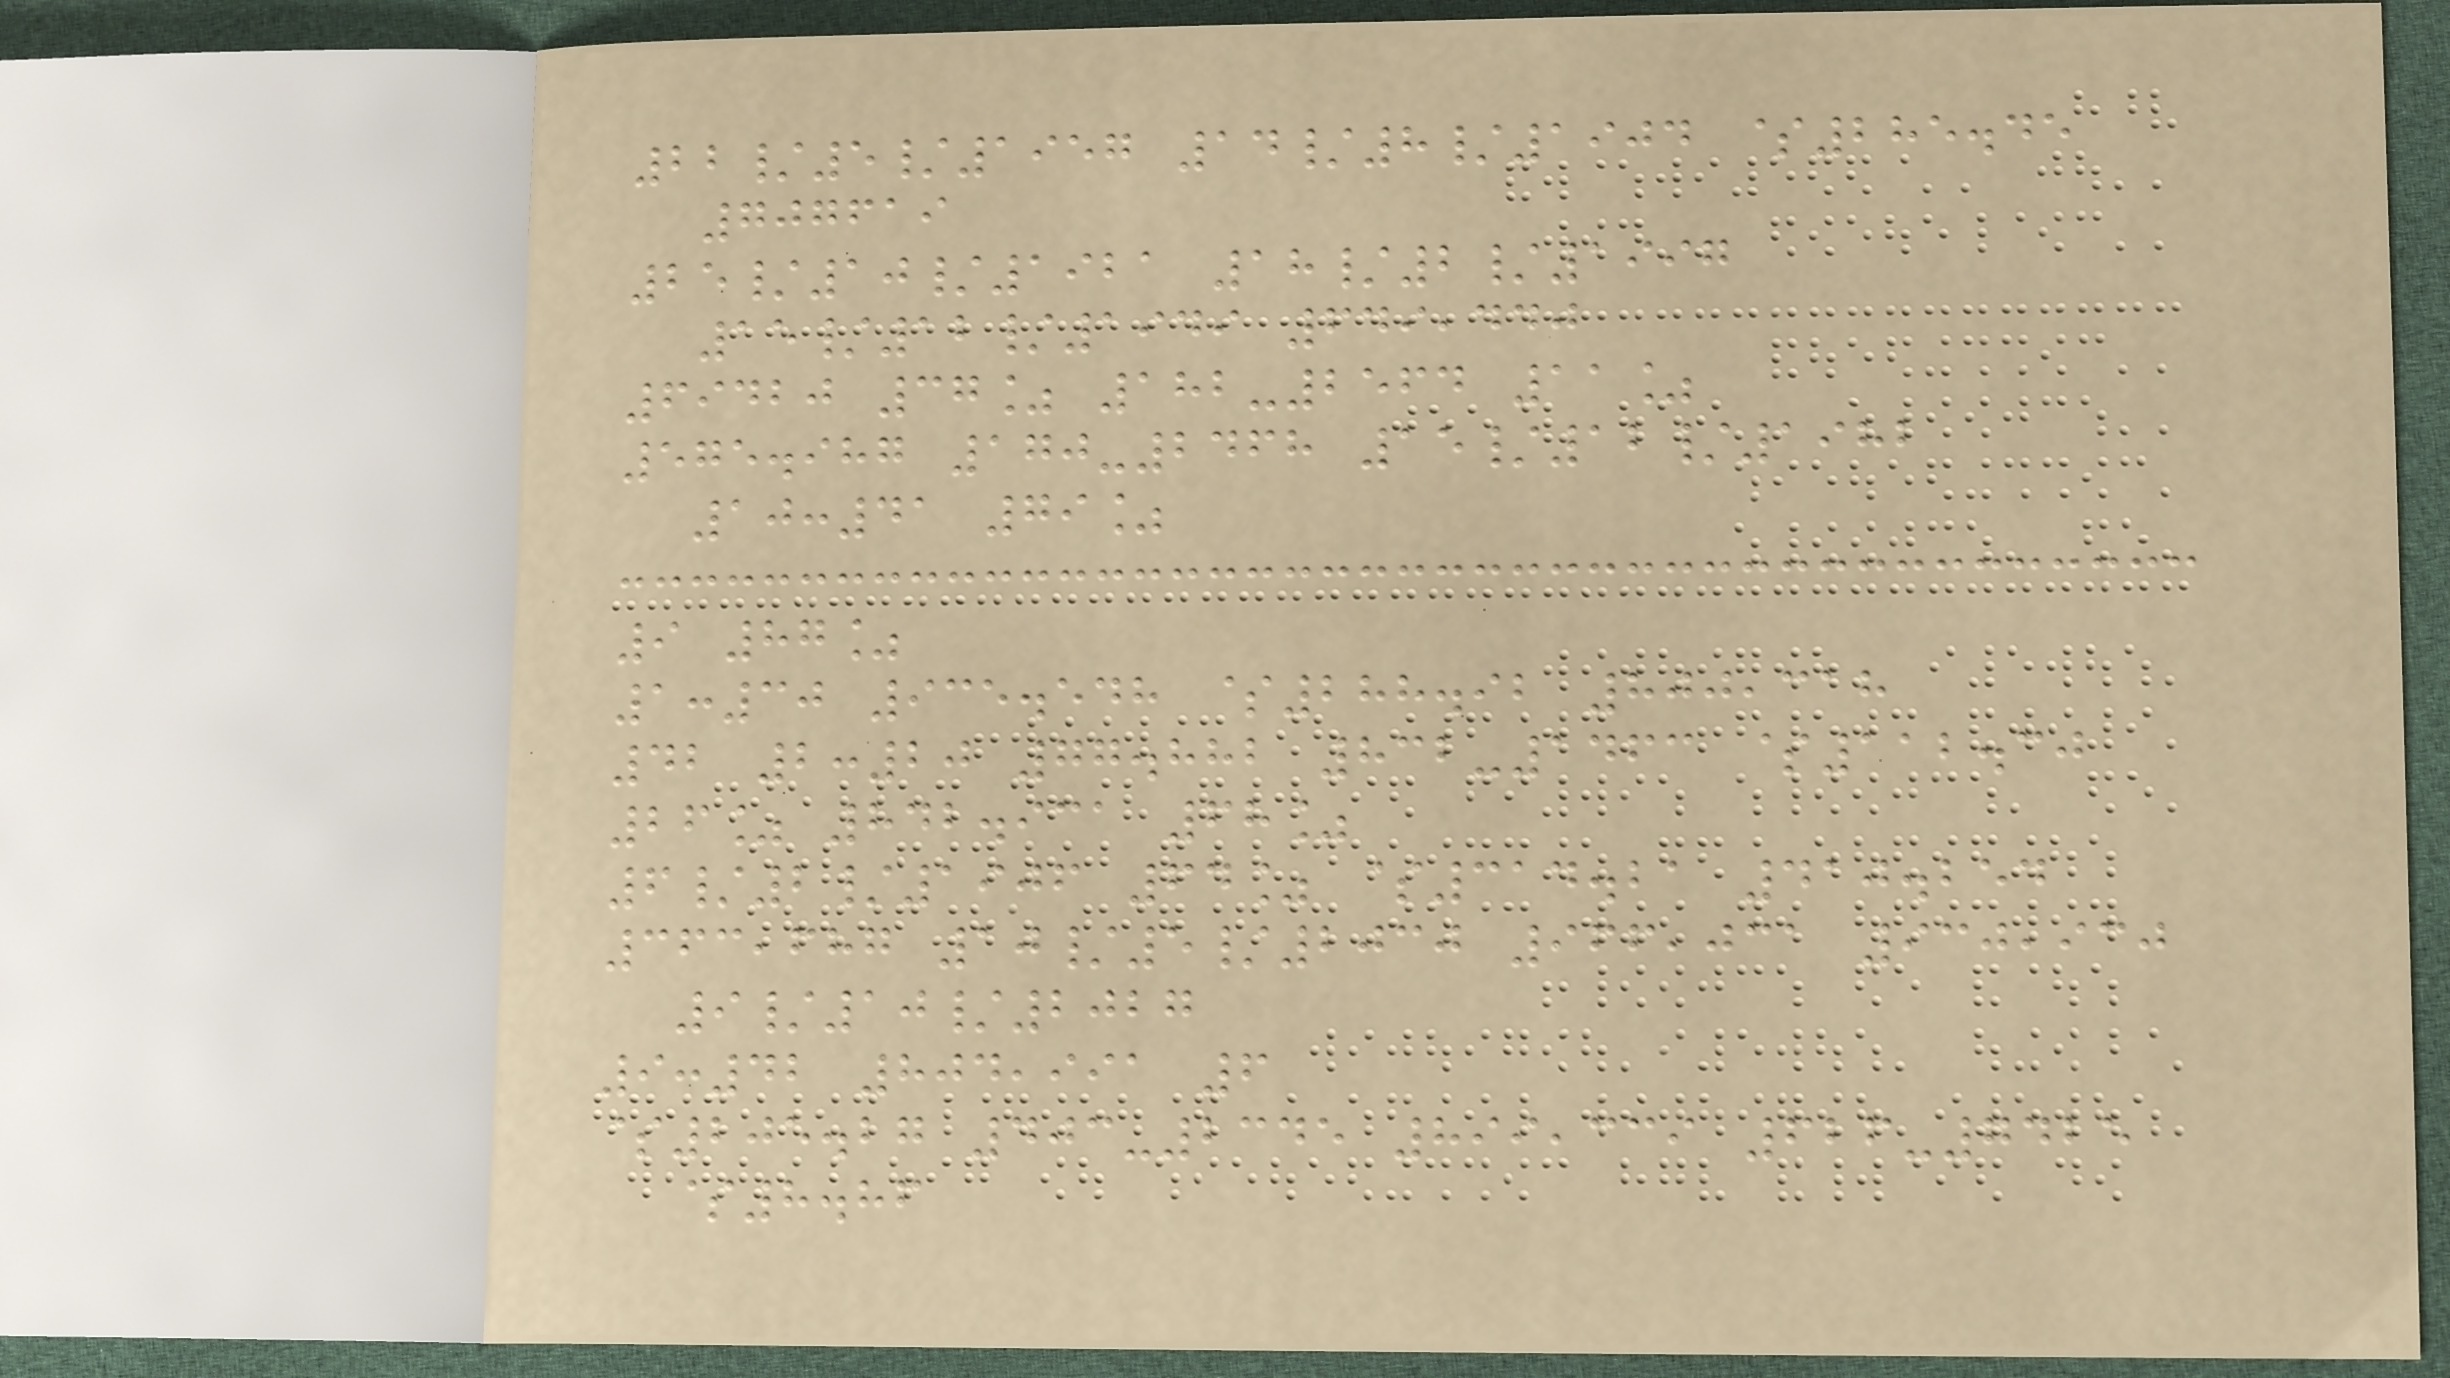22/5/1957 14/8/1904 $285.45
707619
25/10/1921 18/2/1997
15/12/1949 649,440
69420 37% 182-2564 11%
575.987 170-2468 15/12/1982
10:41 79%
9 87%
1:30 935.548 $288.92 800,318
42 2:20 77.882 832-1463 $112.30
26% 842.931 68%
6/2/1906 64% $314.21 410.254
363,687 10/5/2030 966,031 930,930
9/10/2027
9:42 804,991 6
$205.27 403-2345 899,339 626-7425
$8.86
